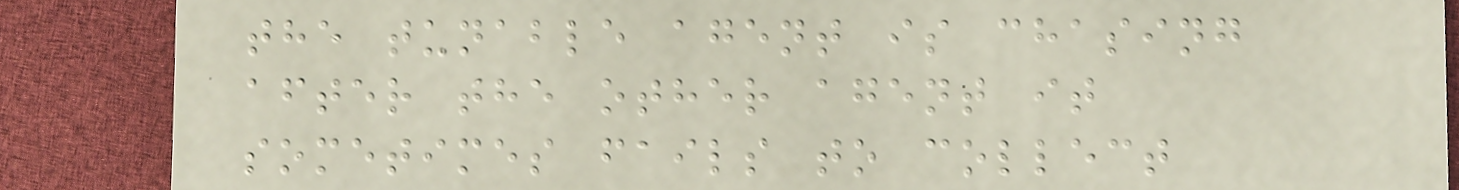the tunable agent is chasing
after the other agent it
sometimes fails to collect
